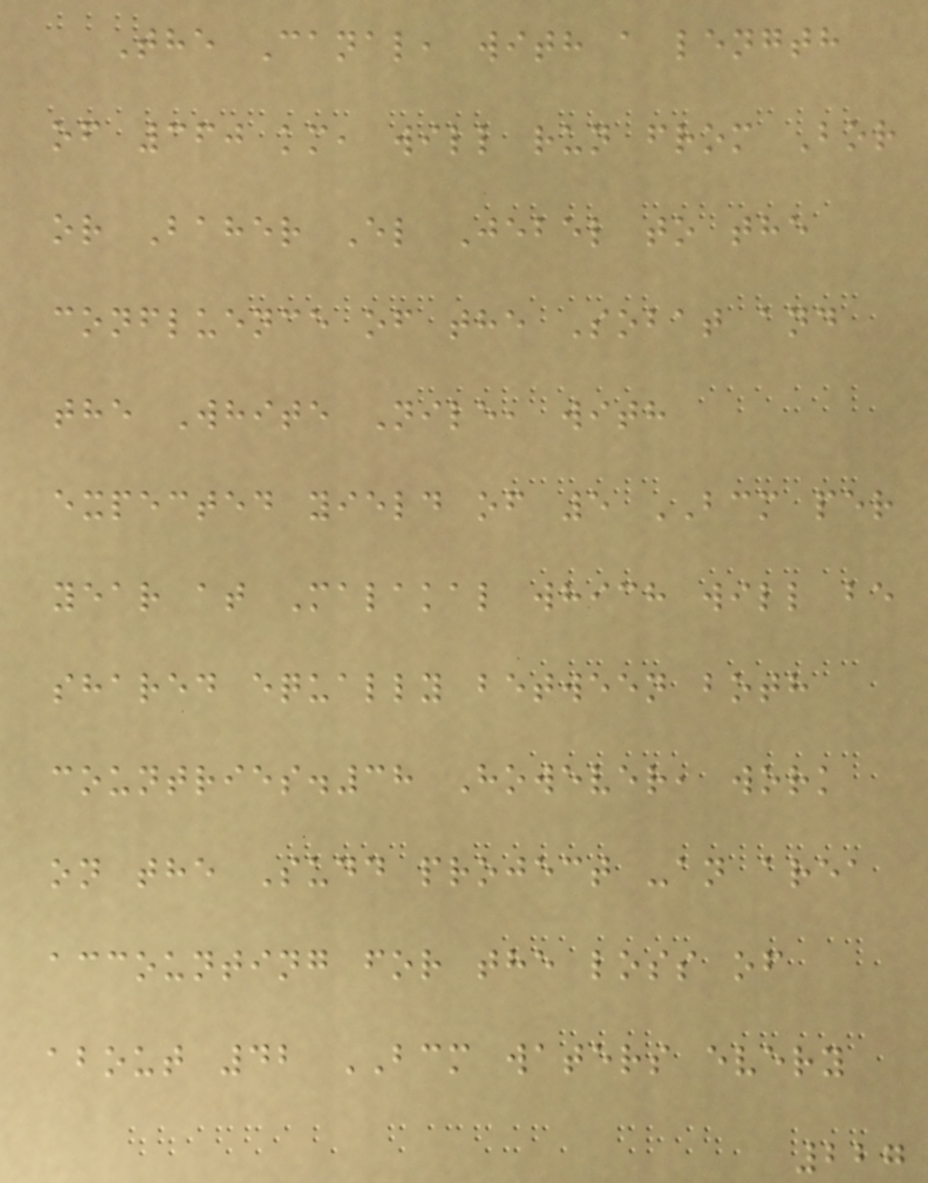The Canal, with a length
of 360 km, will run from Bor
or Baher El Jebel to the
confluence of the Sobat and
the White Nile, with
expected yield of 5 BCM per
year at Malakal which will be
shared equally between both
countries.38 However, work
on the Sudd project -an area
accounting for the loss of
about 42 BCM waters every
227
